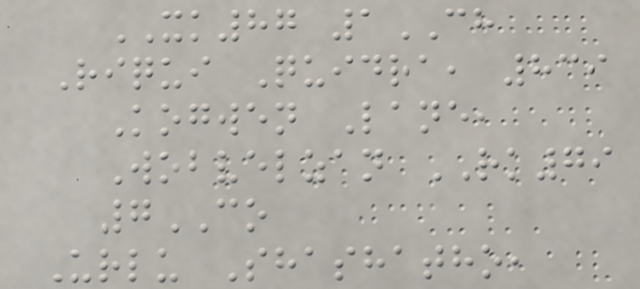XK87 1CH
Riqui Quidra, 839
Kogwen Lane,
Wobvelzan RK79
7CO
Urlu Shashatho,
